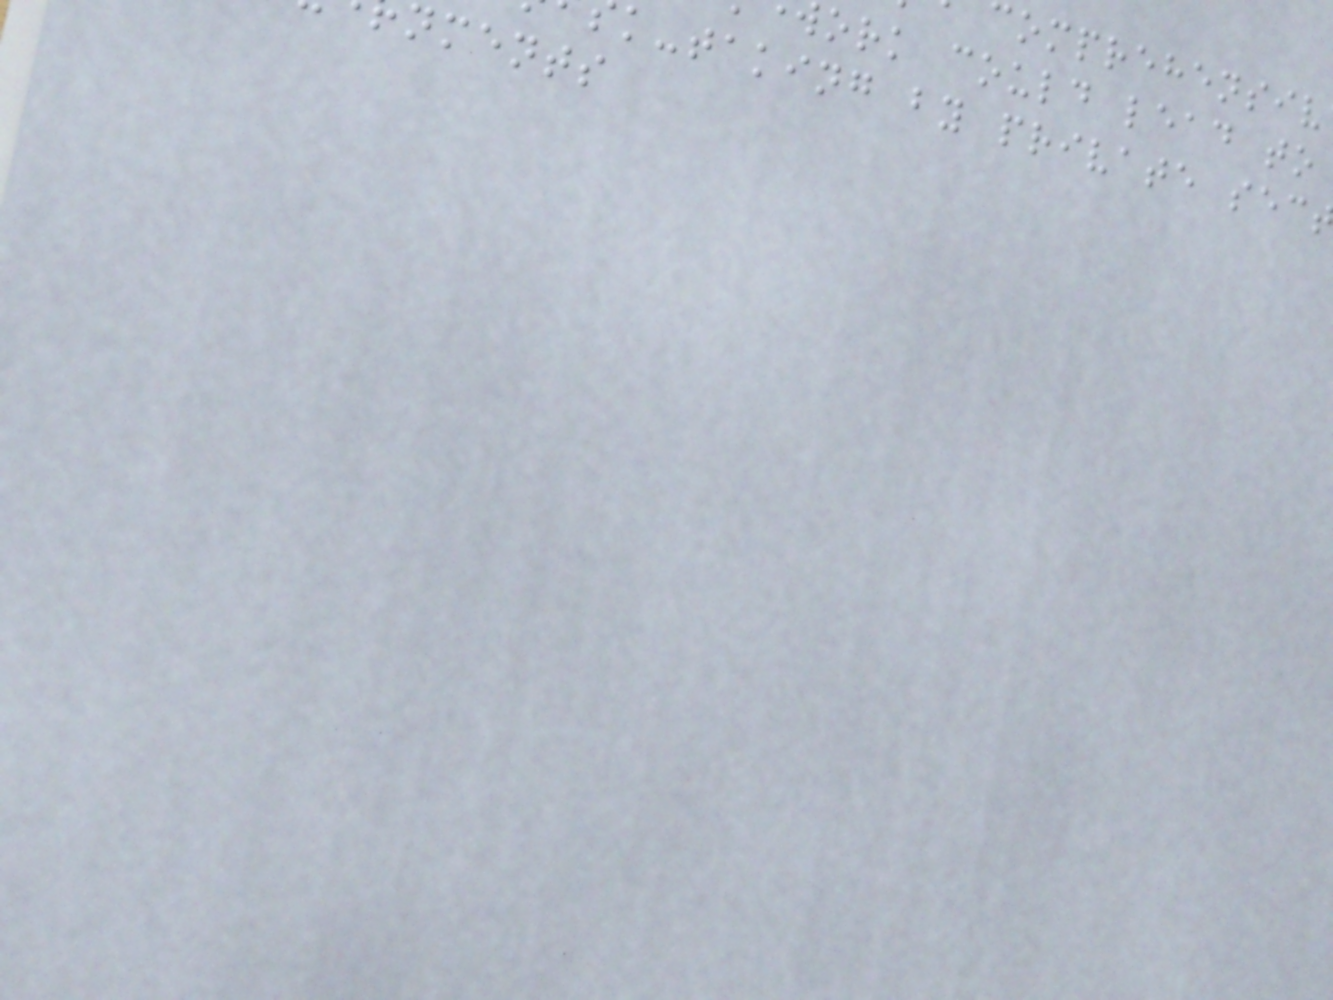comprehensiv
ork could lead to
k-taking by private sec
nments
